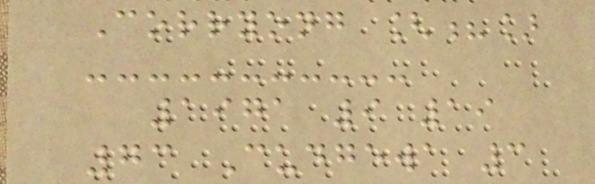Corryong [?]
1971 9 19
73 Cudgewa 3
